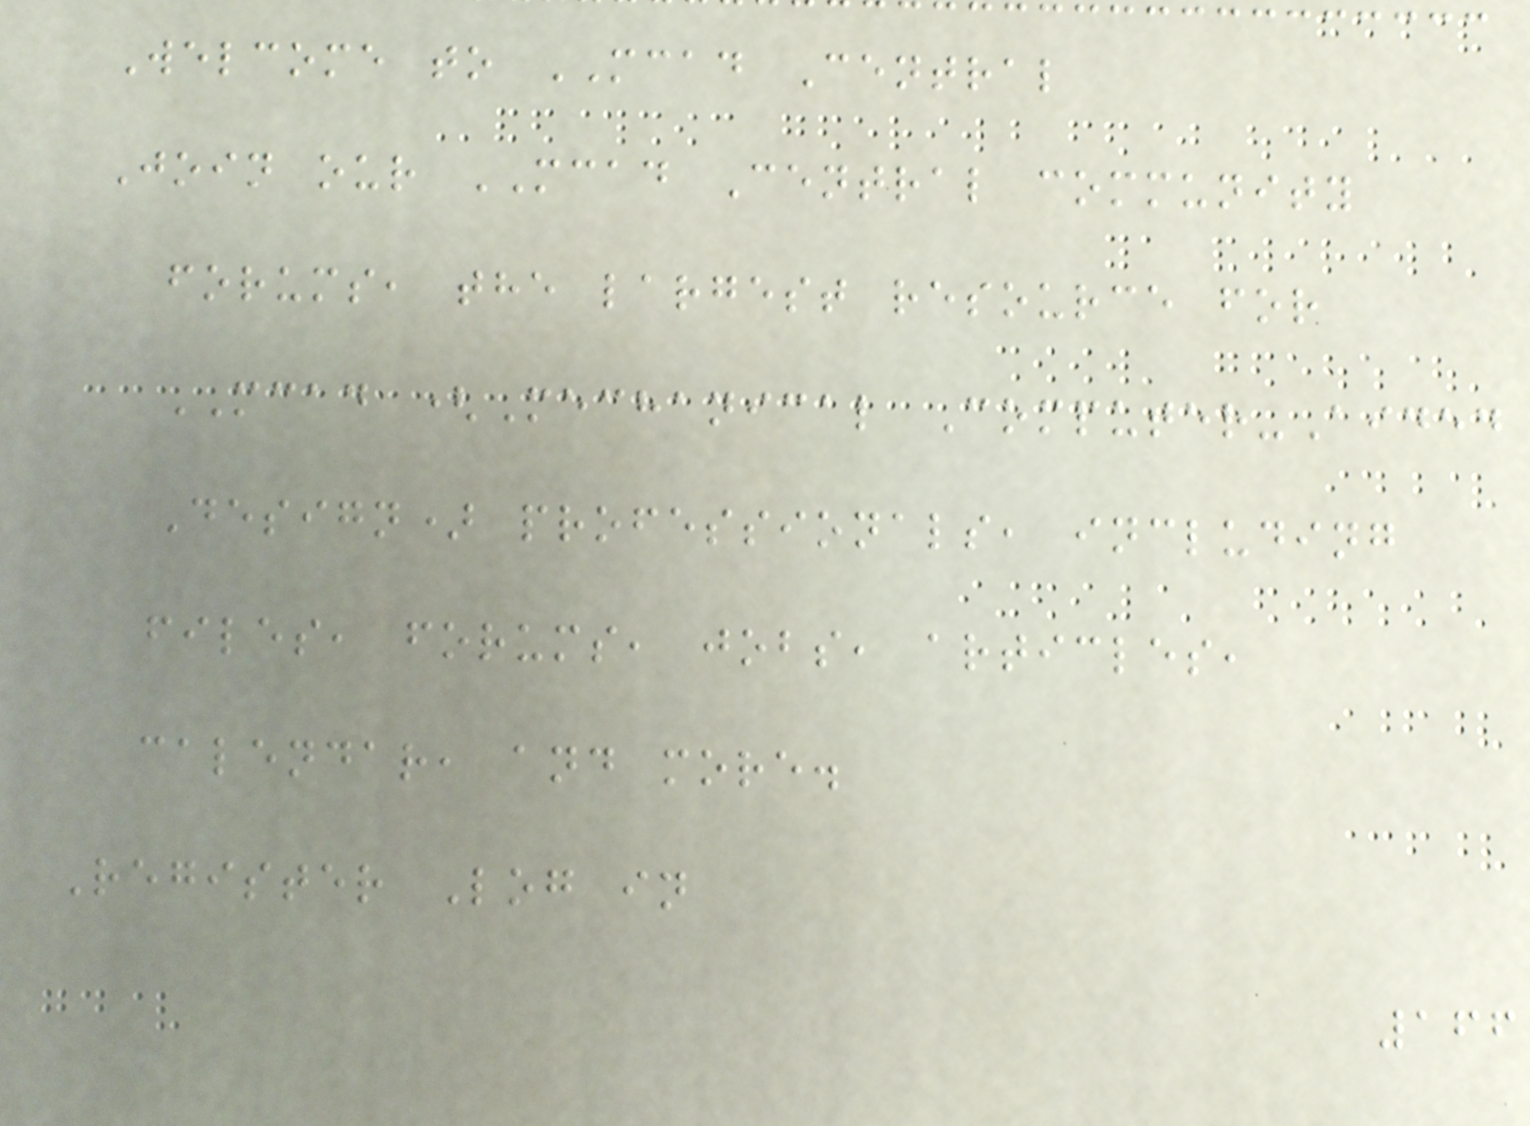Welcome to MCAD Central
Join our MCAD Central community
forums, the largest resource for
MCAD (Mechanical Computer-Aided
Design) professionals, including
files, forums, jobs, articles,
calendar, and more.
Register Log in
166
